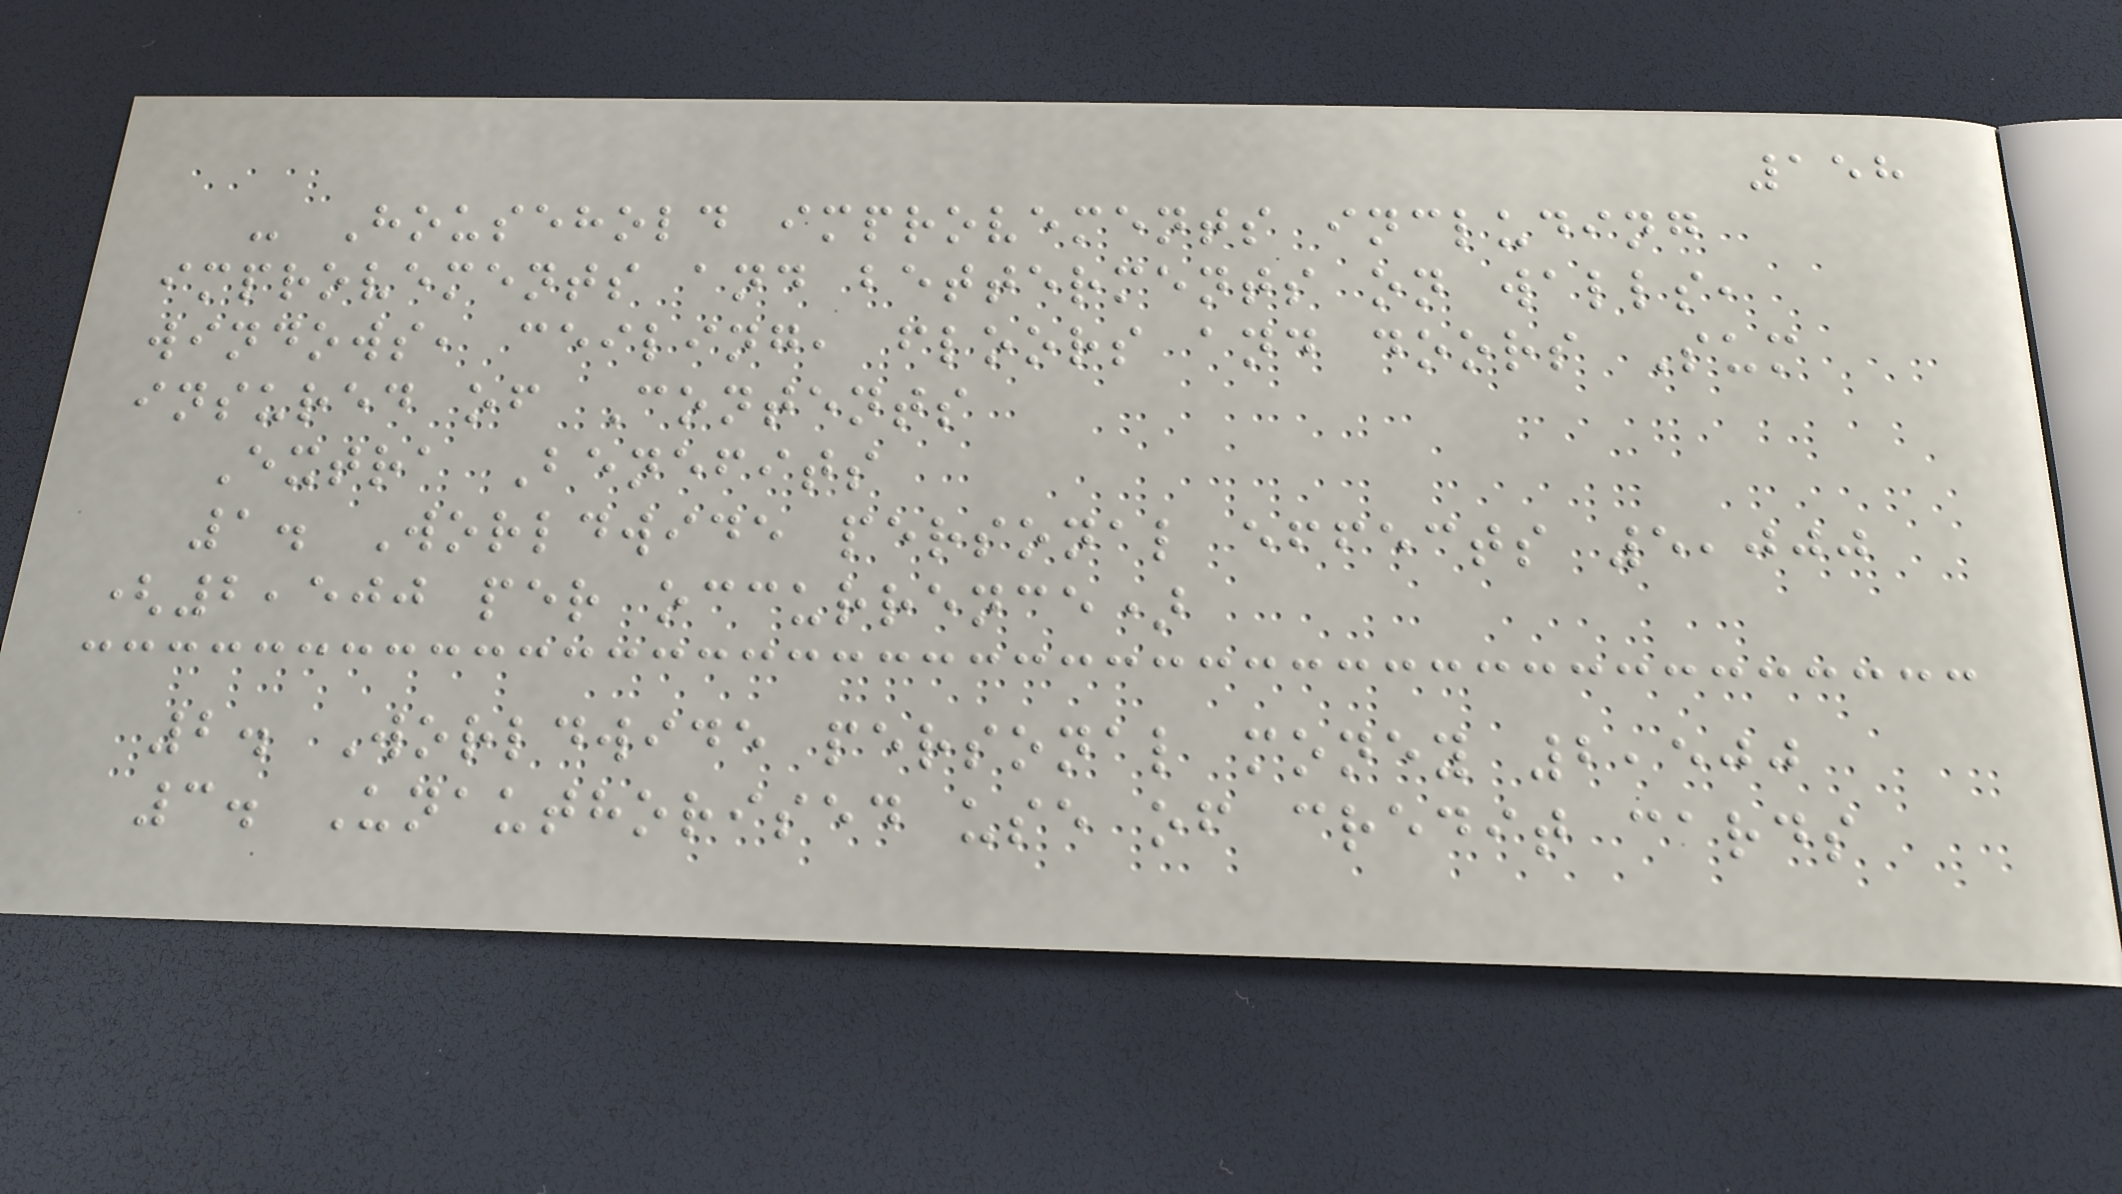158
- Household improvements including
improvements and betterments on walls,
windows, ceiling, floors and doors Sum
insured of Contents
Extra Benefits
1. Worldwide personal effects 5,000
(2,500 per occurrence)
2. Worldwide personal money 2,500
3. Unauthorised use of credit cards
